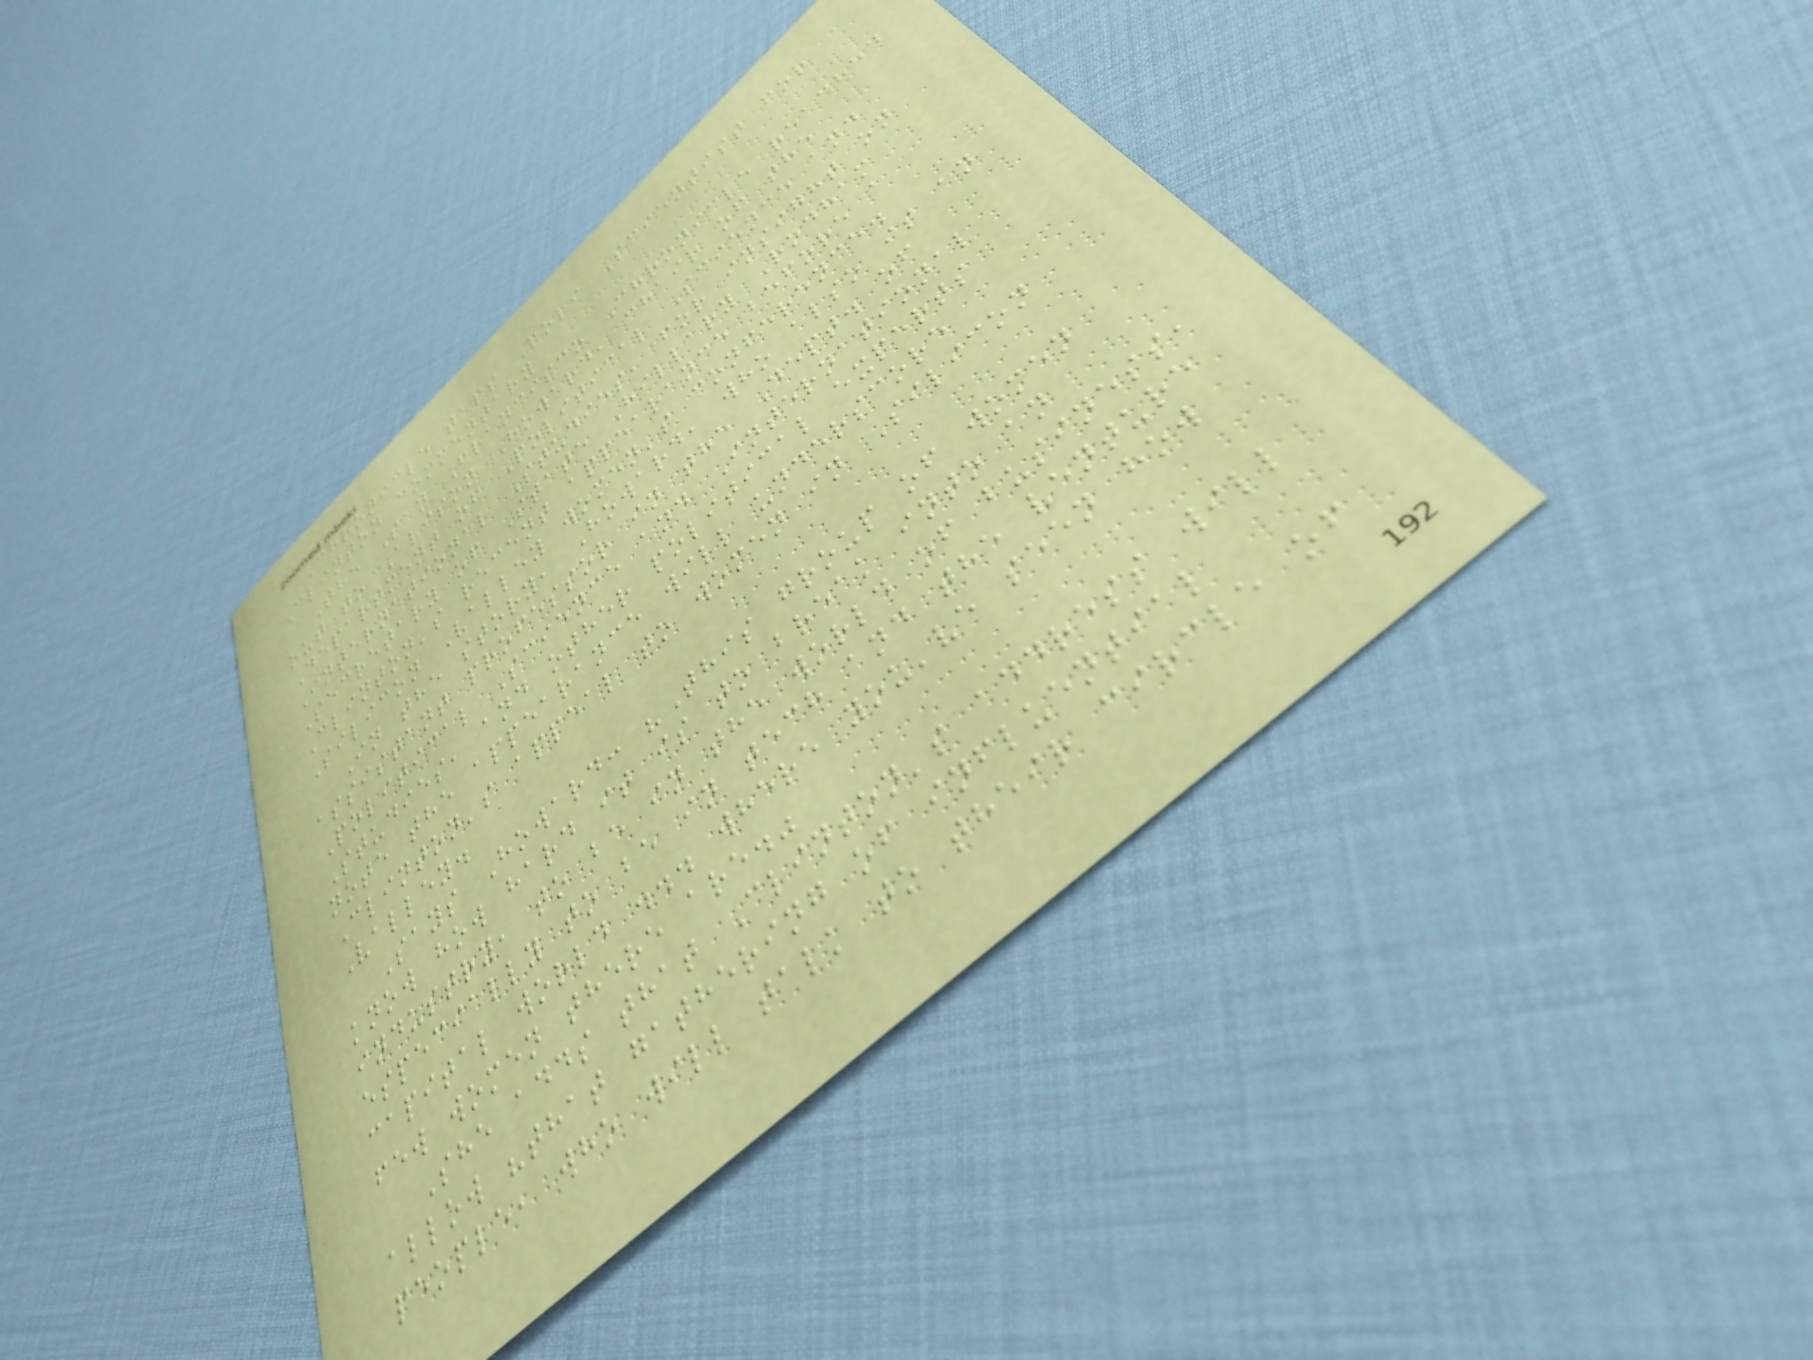Chronicle taps Poli Scientist for
Clinton commentary
The San Francisco Chronicle reached
out to Alison Howard, chair of the
Department of Political Science and
International Studies, for insight on
Secretary of State Hillary Rodham
Clinton's recent appearance before a
Silicon Valley women's conference.
In the story, Howard, who also is an
assistant professor in the Dept. of
Political Science and International
Studies, and other political experts
note the appearance will underscore
Clinton's appeal to women in Silicon
Valley.
Says Howard: "This group of women
know how hard it is to break into an
industry, to be in the world of business,
especially to be in tech and the venture
capital world ... where you've seen how
few women there are."
She adds that Clinton's address will
allow "that gathering of influential
people, who will talk to their circle of
